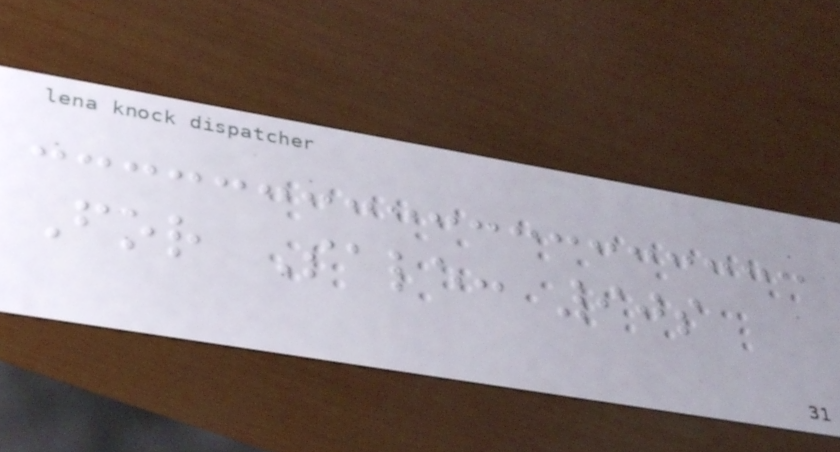For Sale: 90s
